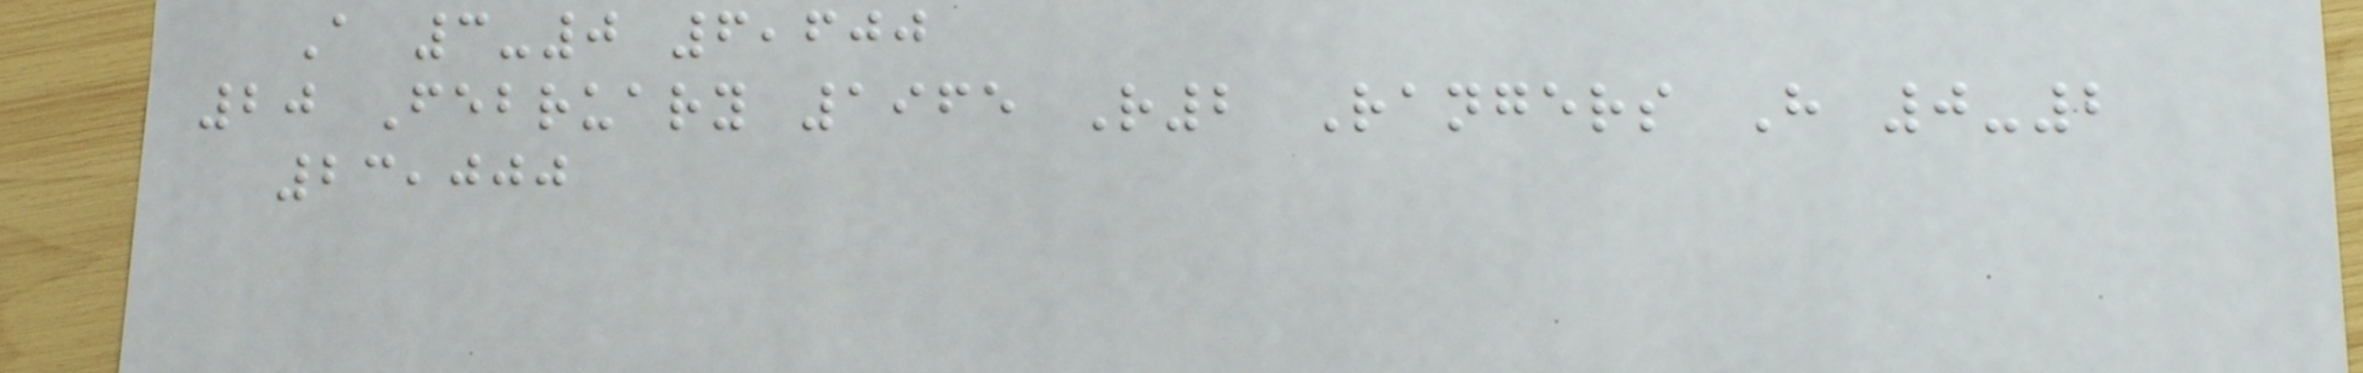A 3-0 6,600
20 February 1965 R2 Rangers H 0-2
23,000
